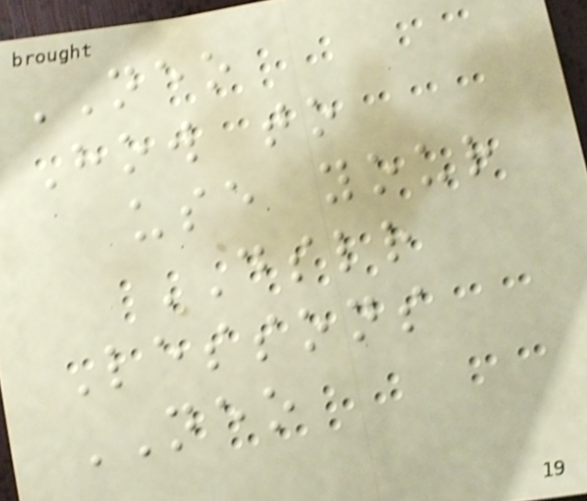NEO
How to
use your
DSLR
Lessons
NEO
